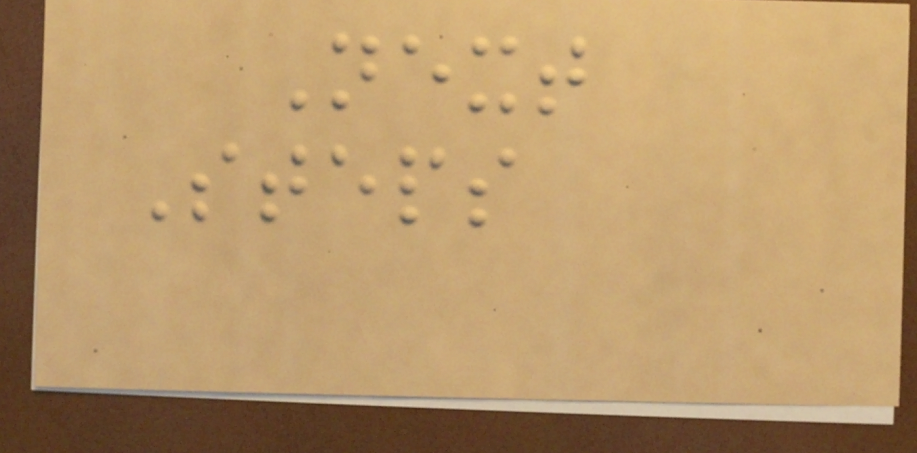Next
Steps
